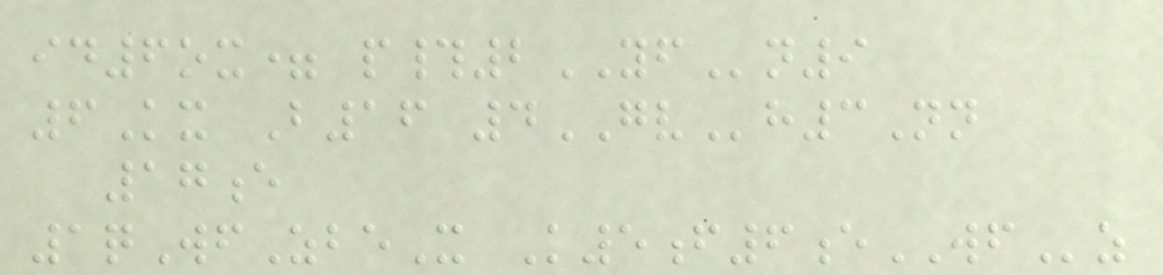id6ox= p#2YFn9
6Kx B16 4GVh3Nn
17e
1qWfZbeX K5f6eWFz
